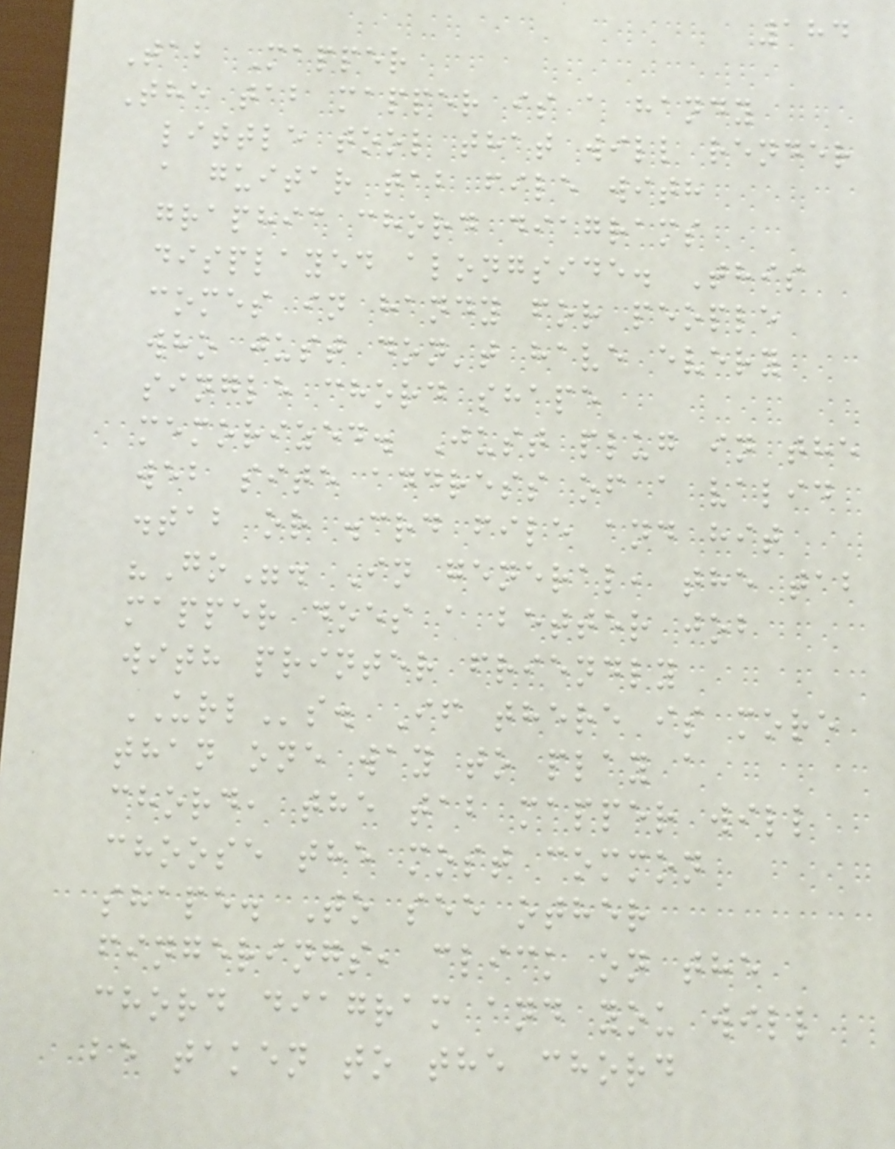184
Tab Mapper
The tab mapper is a handy
little tool that will render
a guitar tab file with
graphic chord diagrams
displayed alongside. This
comes in handy for people
who just don't have every
single chord shape
memorized. Just plug in the
web site address of a valid
.tab or .crd file and hit
"Go". In general, the tab
mapper does a better job
with printer friendly
URLs. If there is more
than one way to play a
chord, the tab mapper will
choose the most common
shape. To see other
fingerings, click on the
chord diagram and you will
be taken to the chord
